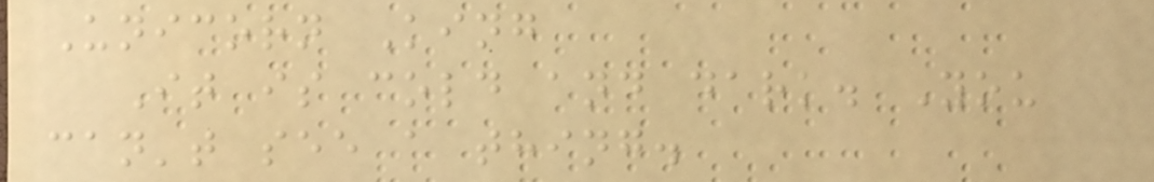Unicorn King
It is cold and dark. You
can't see a thing.
